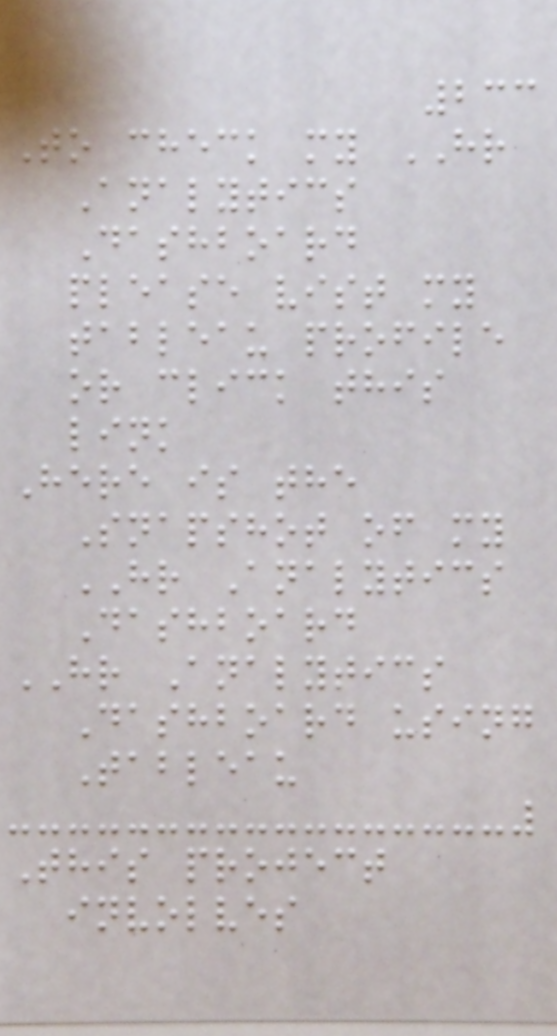233
To check my HR
Analytics
Dashboard
please vist my
tableau profile
or click this
link
Here is the
Snapshot of my
HR Analytics
Dashboard
HR Analytics
Dashboard using
Tableau
This project
involves
